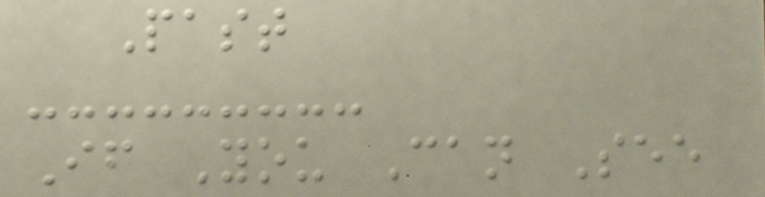Past
If You Can See
